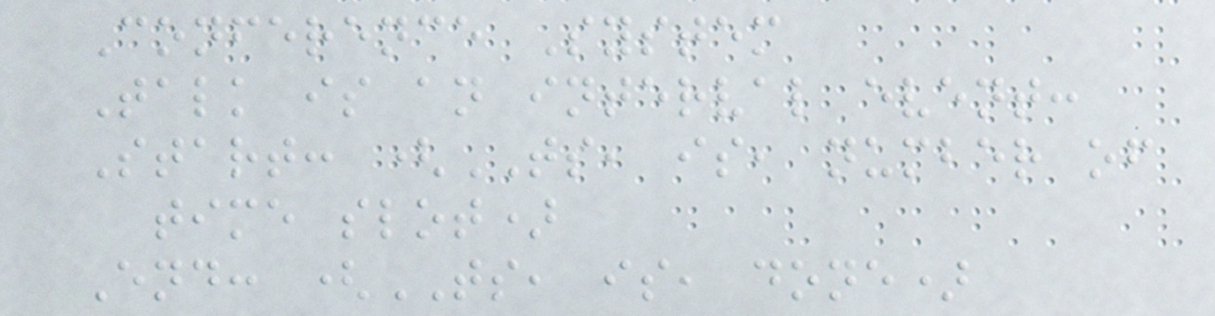Conference System
Talk is an interval event:
Start: (TS, is, number of
time slot)
End: (TS, is, done)
